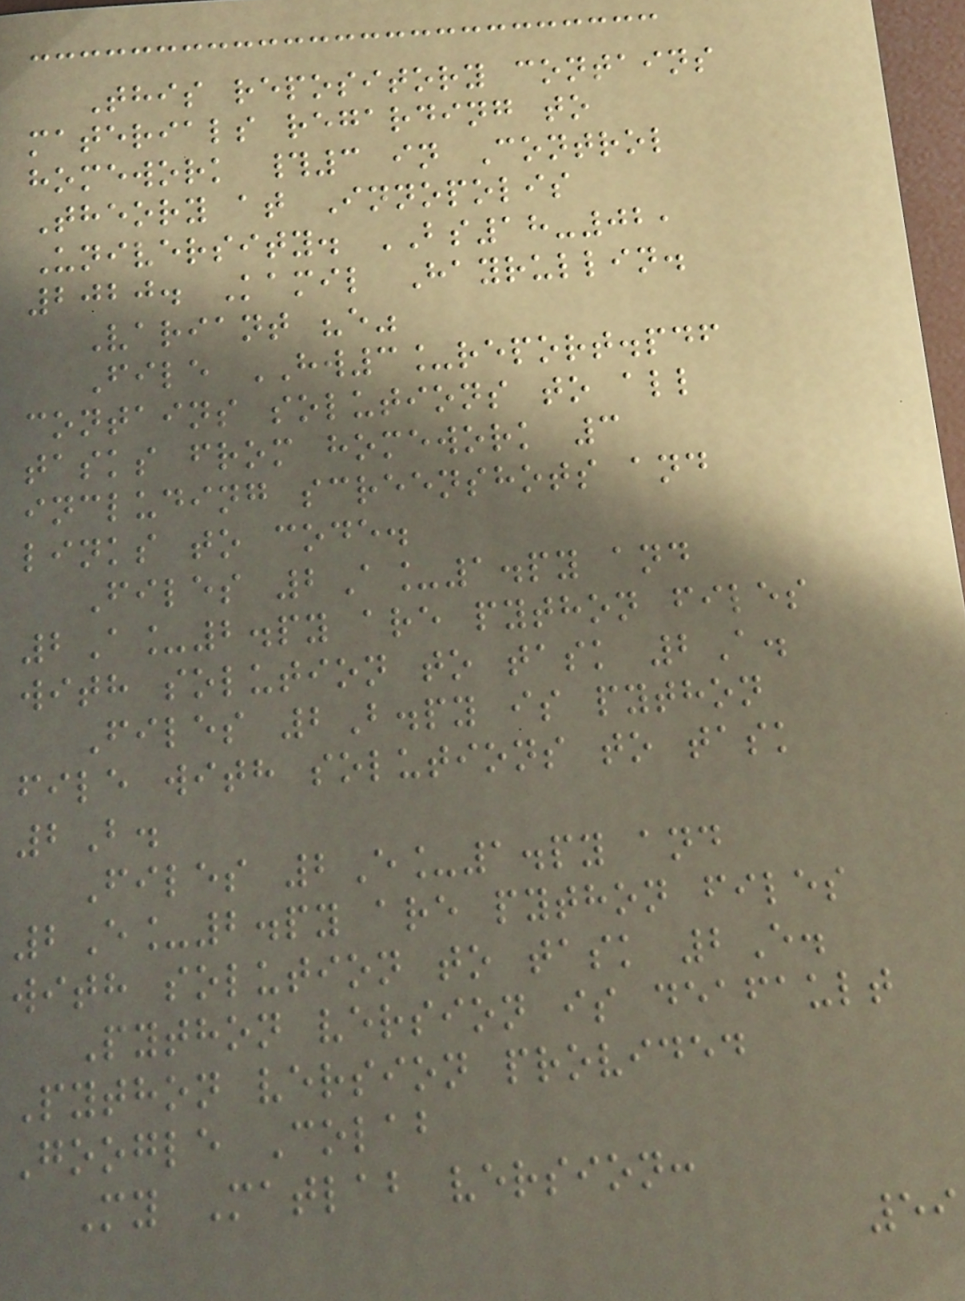This repository contains
materials regarding to
homework #3 in Control
Theory at Innopolis
University. BS18-02,
2020. Kamil Hayrullin.
Variant "e"
File HW3_report.pdf
contains solutions to all
tasks from homework 3
including screenshots and
links to code.
Files 2A_1.py and
2A_2.py are python files
with solution to task 2A.
Files 2B.py is python
file with solutions to task
2B.
Files 2E_1.py and
2E_2.py are python files
with solution to task 2E.
Python version is deafault
Python version provided
Google Colab
My Matlab version:
59
